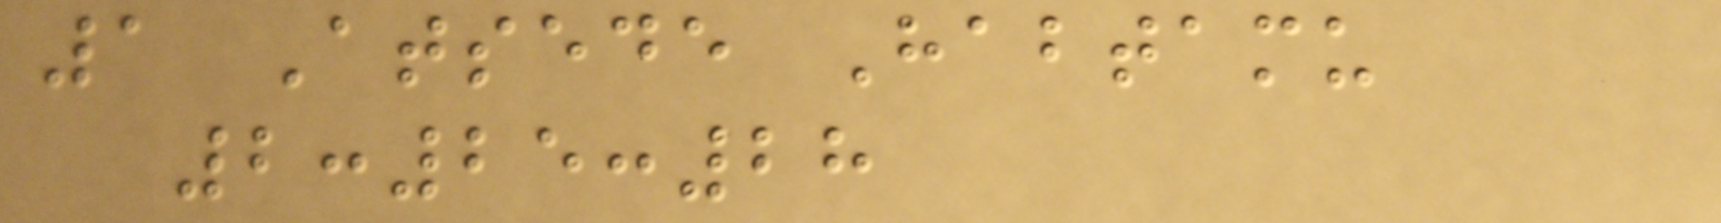1 Atsede Habtamu
2:25:28
